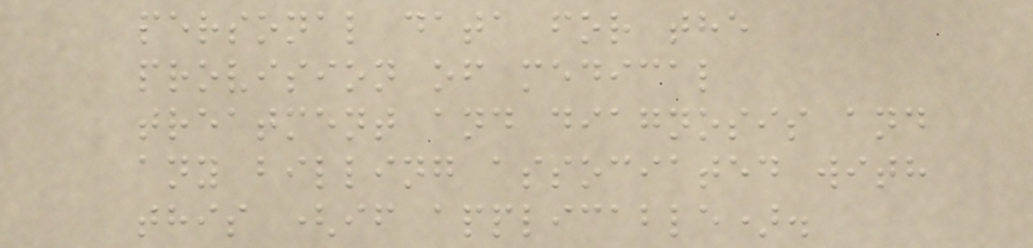personal data for the
provision of medical
treatment and diagnosis and
any billing associated with
this (if applicable).
